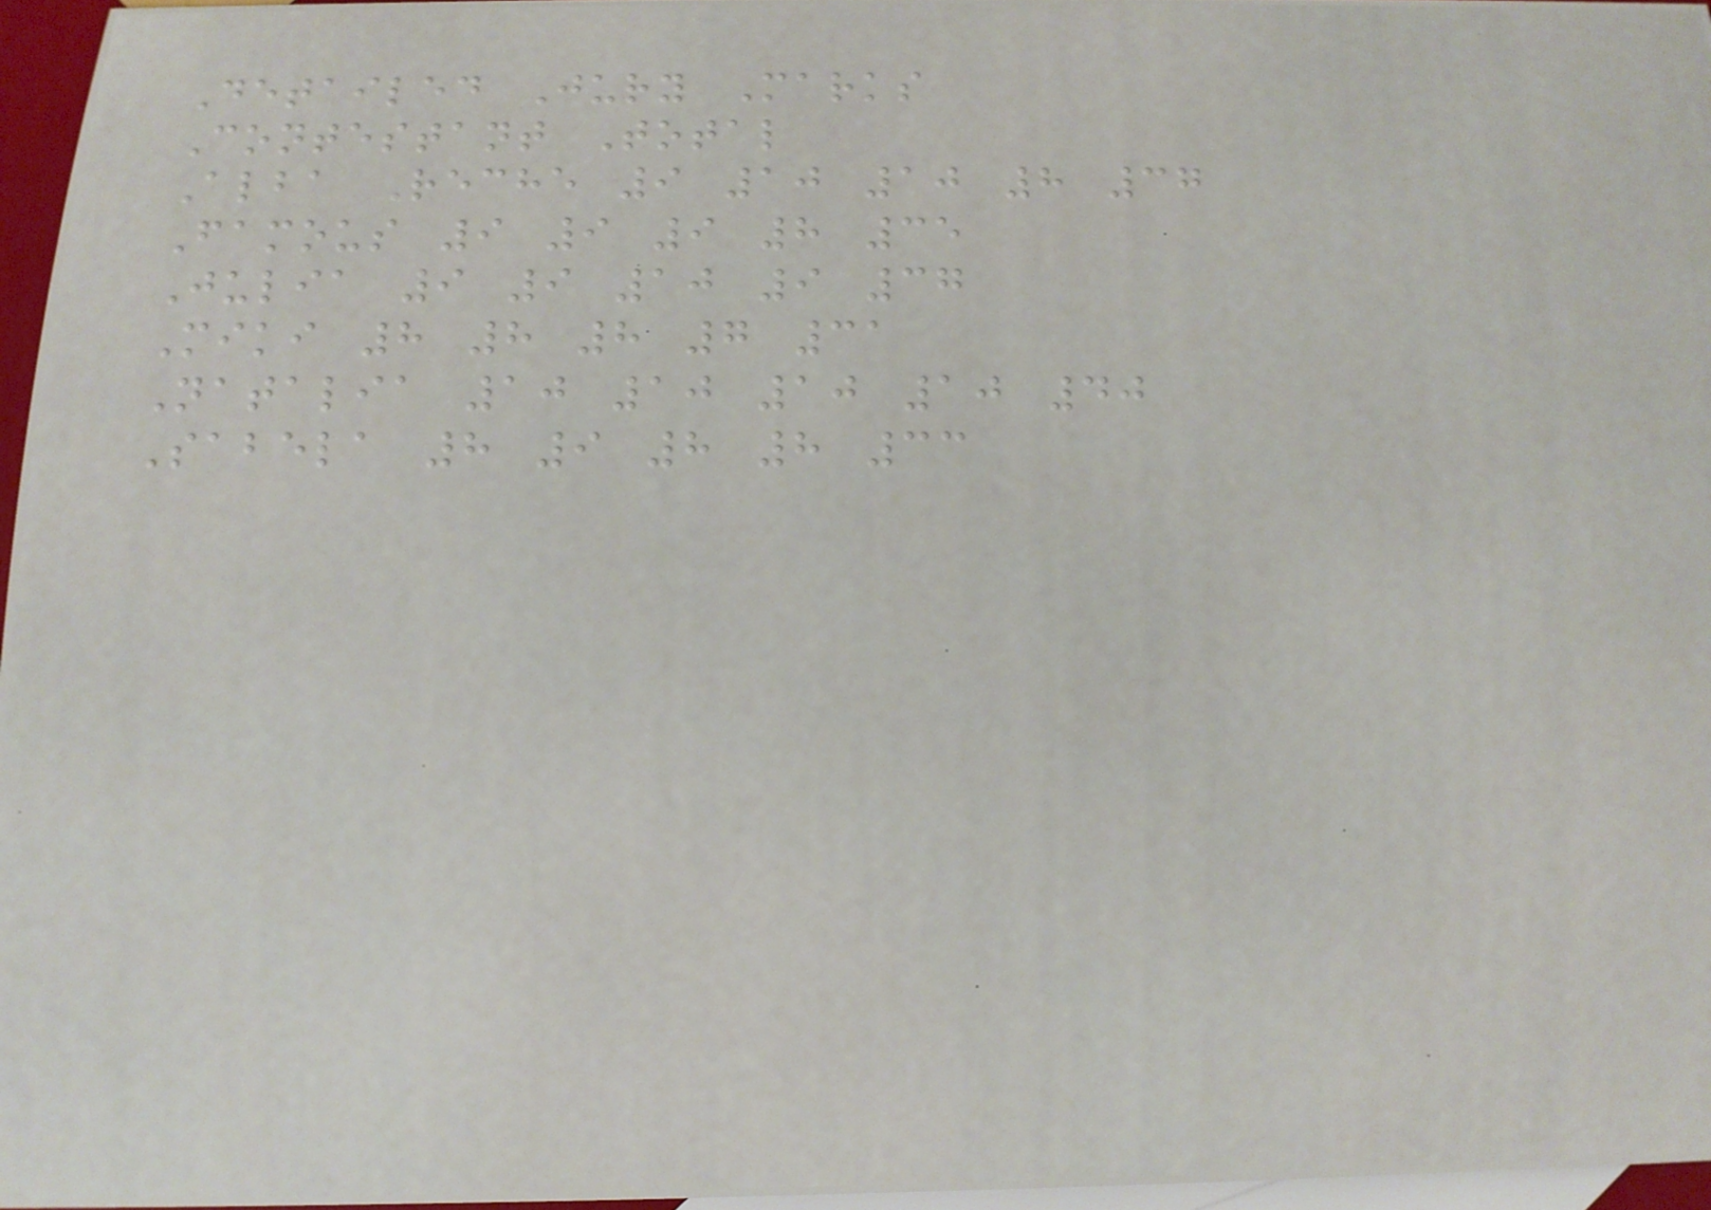Detailed Jury Marks
Contestant Total
Alba Reche 9 10 10 8 37
Famous 9 9 9 8 35
Julia 9 9 10 9 37
Miki 8 8 8 7 31
Natalia 10 10 10 10 40
Sabela 8 9 8 8 33
